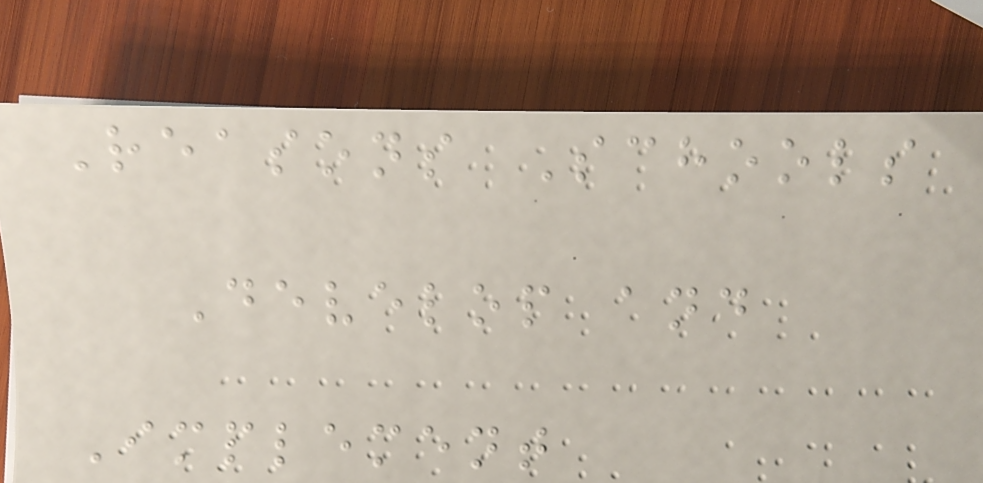Reasons Schools
Develop and
Implement
